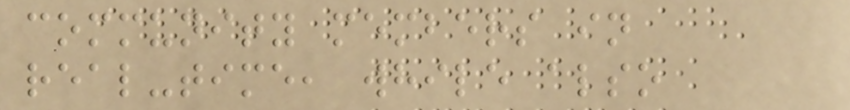community members in
real-time, while also
